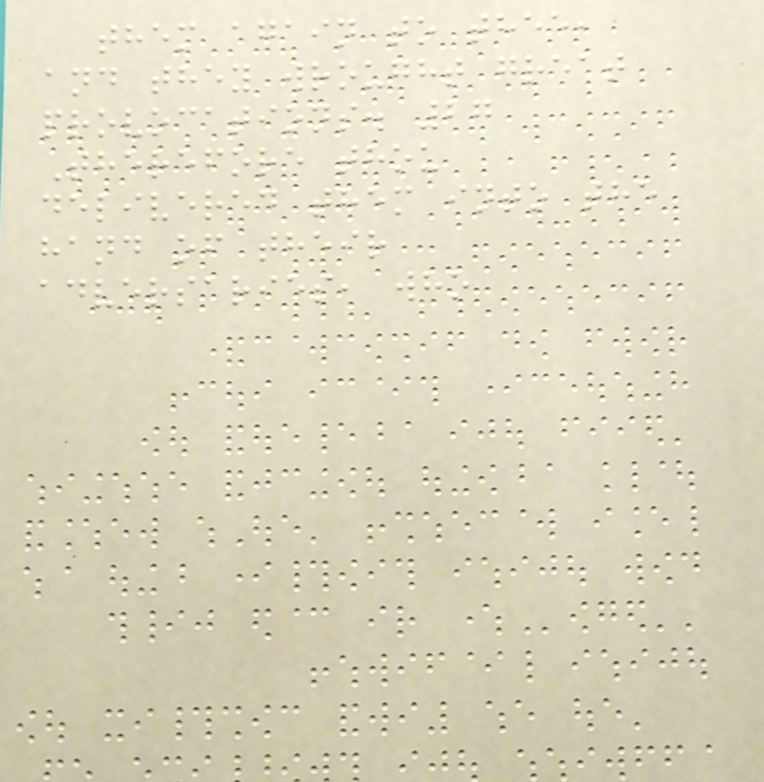them again to thee,
and they wrought great
provocations. 27
Therefore thou
delivered them into the
hand of their
adversaries, who
